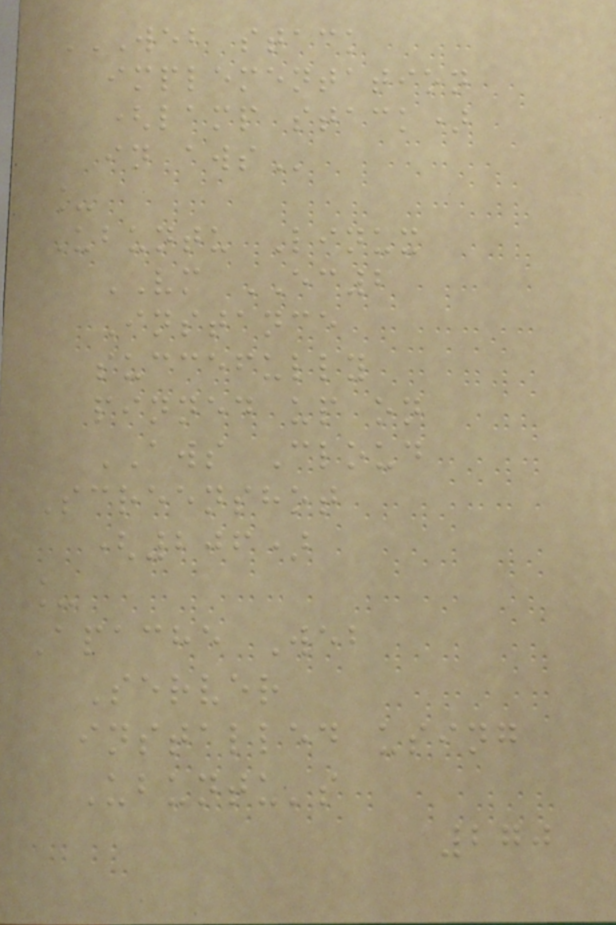WEB STACK
IMPLEMENTATION
(LAMP STACK)
IN AWS
_
Ubuntu Linux
VM EC2
Instance
succefully
pinned up on
AWS Cloud
Screenshot
(206)
_
Apache Web
Server
installed using
Ubuntu's
270
